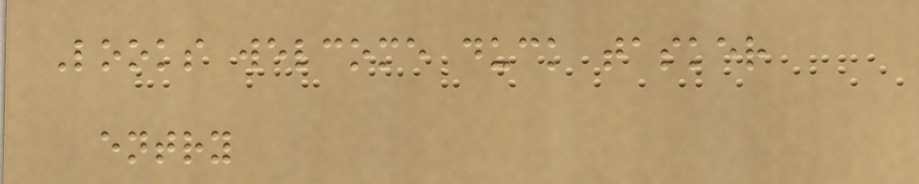Looks welcome duck tasker
entry
